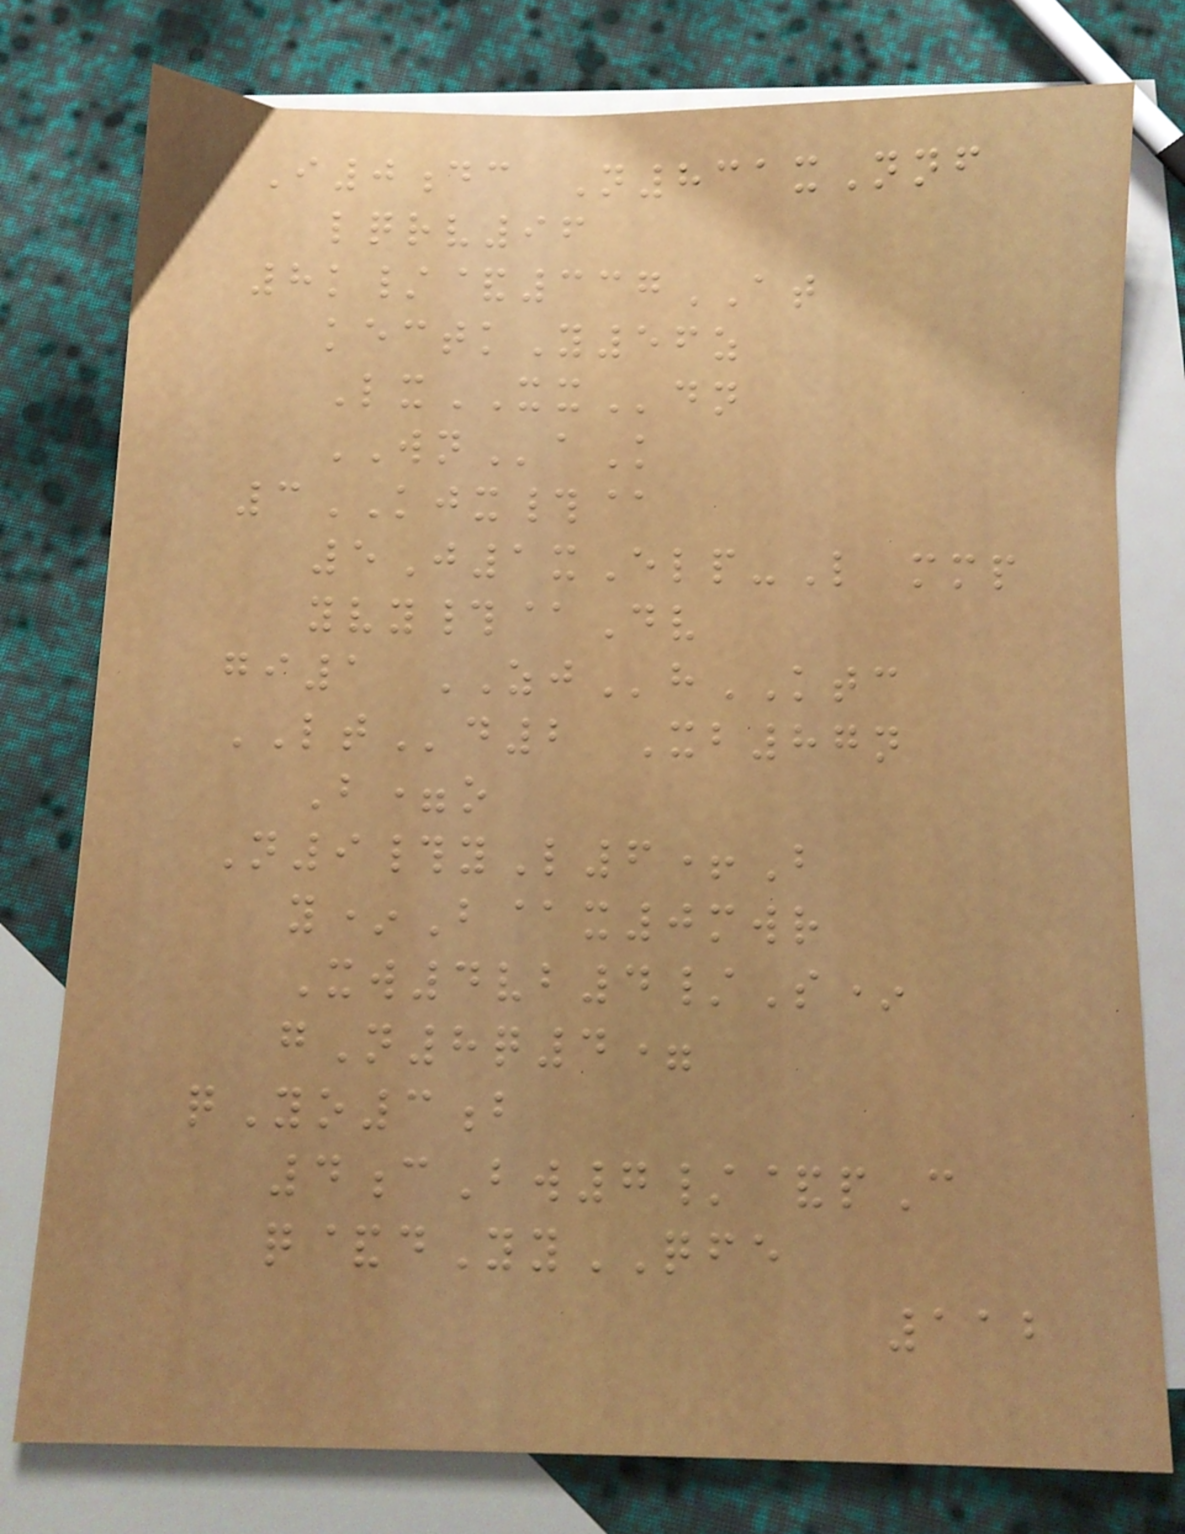I0dc N831xNnf
lqrv96
8k/&337AT
kectkY56z
LxXXdn
WNaK
3KJX#@
5J1xElp-L mmp
yvy#@Dv
gi1 ZJhKTC
LTd2 Xb87n
B=o
N9#yL6+B
y*B@x0mwr
Xw4vb4/S*
gN8q4=
qYo3b
4cBw7/&pC
q&dYyQFE
112
